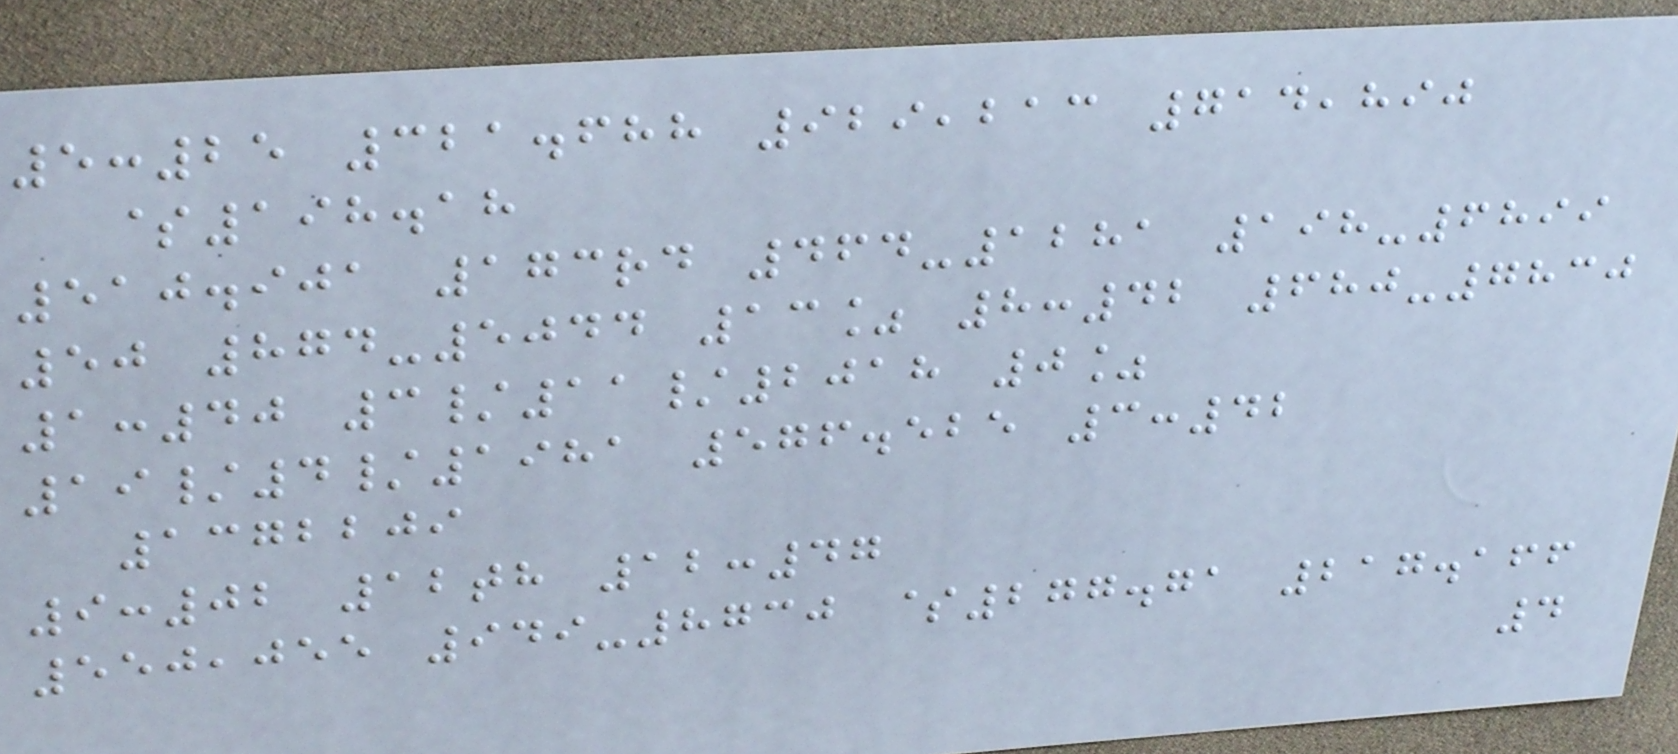5:25 321.688 929,213 714,890
$198.18
510.901 173rd 464-1281 198-6899
50 874-5044 13% 8:42 680-7830
1:40 3/11/2018 0%
19/4/1981 576.525 3:42
1372209
9:02 12th 12:47
550,055 949-8730 $277.71 217.166
4
